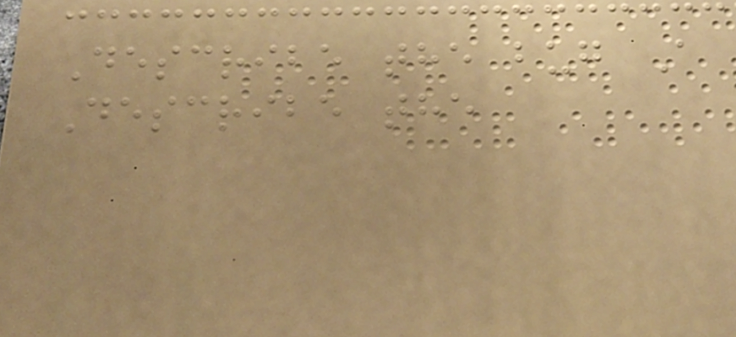Describe the bug A
Describe the
